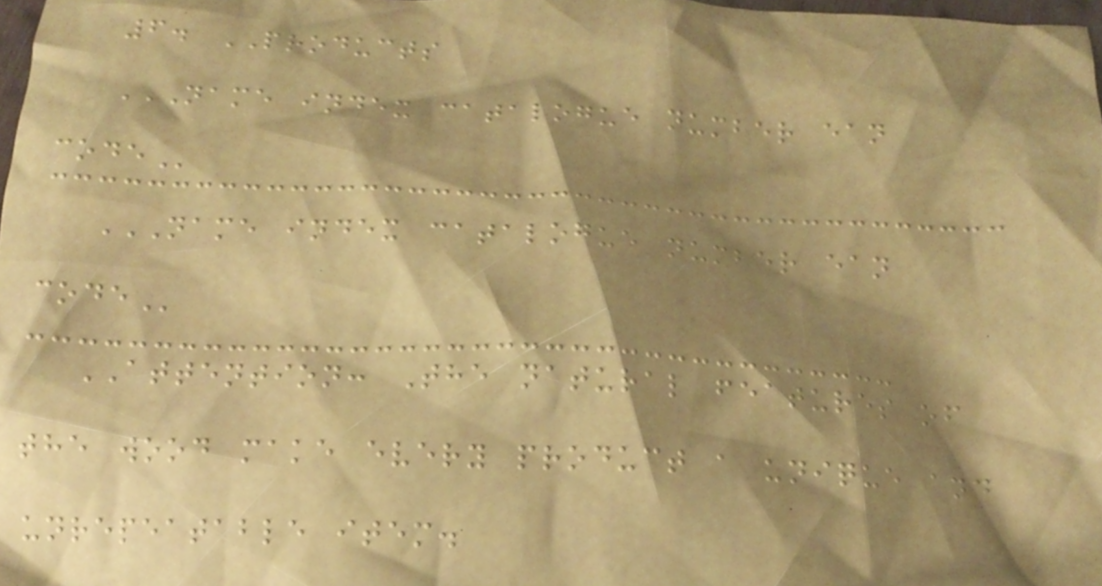6. PRODUCTS
NAME INDEX CATALOGUE NUMBER EAN
CODE
NAME INDEX CATALOGUE NUMBER EAN
CODE
ATTENTION: The natural features of
the wood make every product a unique and
unrepeatable item.
